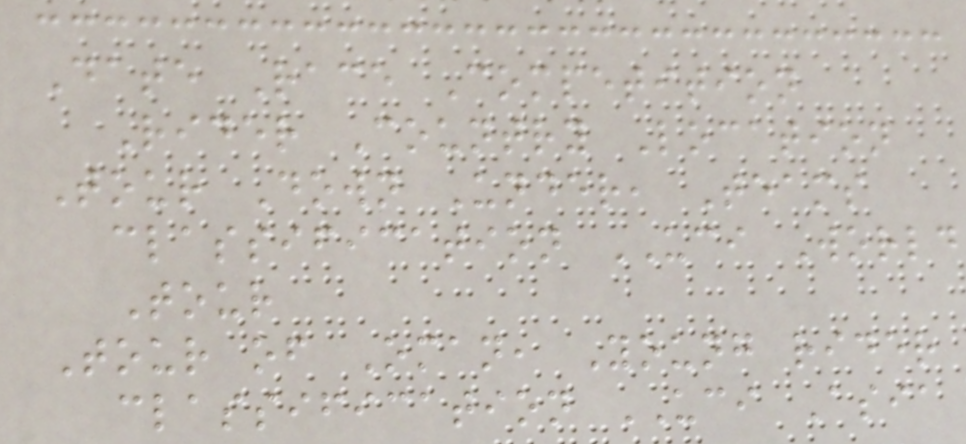Date Race Competition
Rider Country Location
Tour Down Under, Teams
classification UCI World
Tour
Tour of Oman, Young rider
classification UCI Asia
